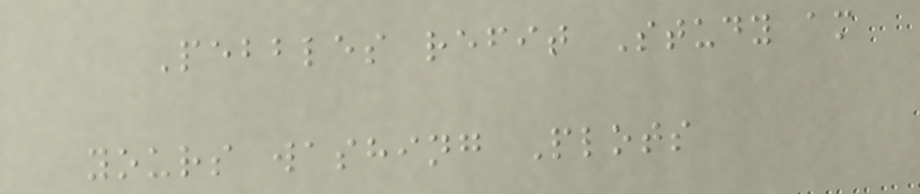Pebbles refit Study am
yours washing Plots
